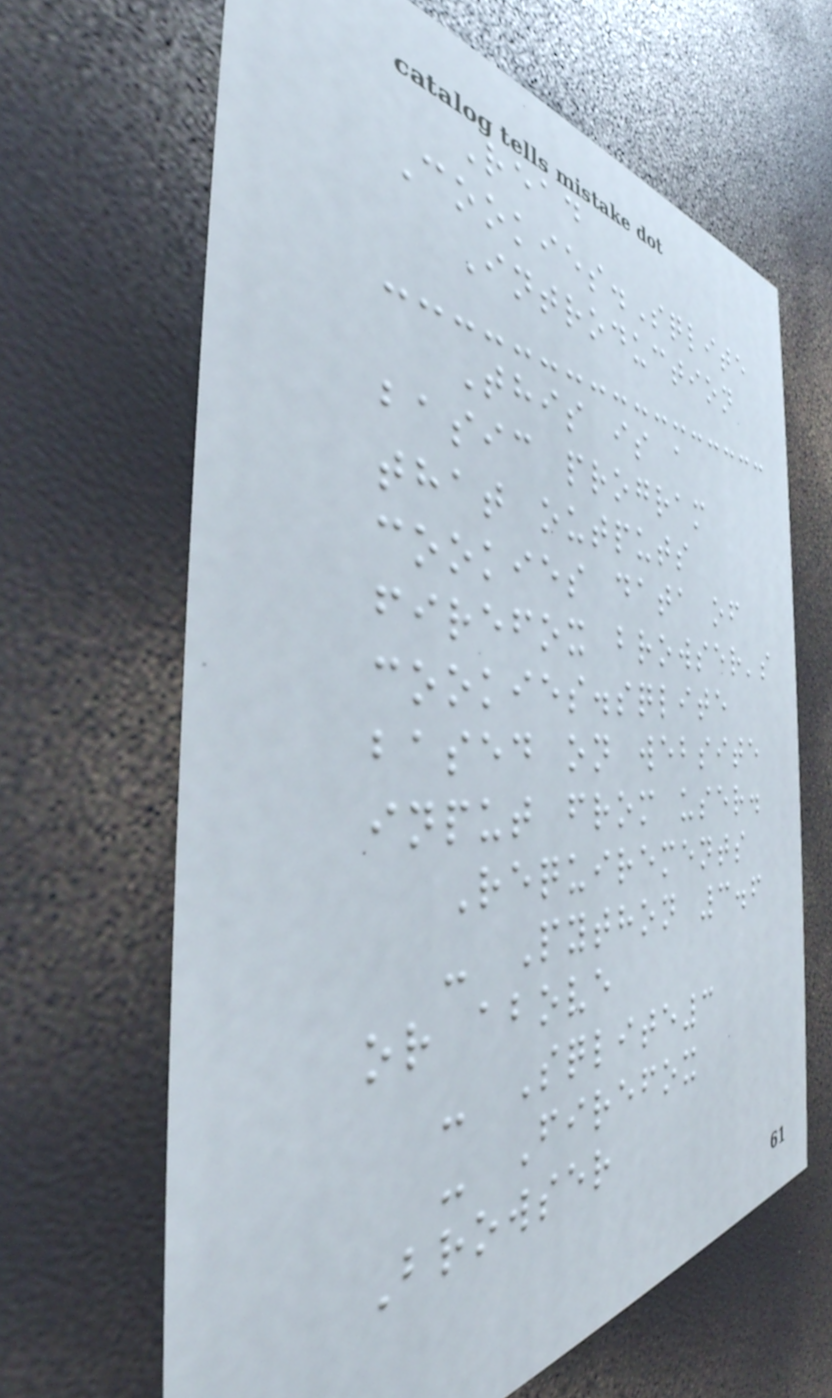Read
Cookies.Sqlite
Introduction
This is a
basic program
that outputs
cookies data of
firefox browser's
cookies.sqlite
based on website
input from user.
Requirements
- Python 3.6
or above
- Sqlite3
- Firefox
Browser
